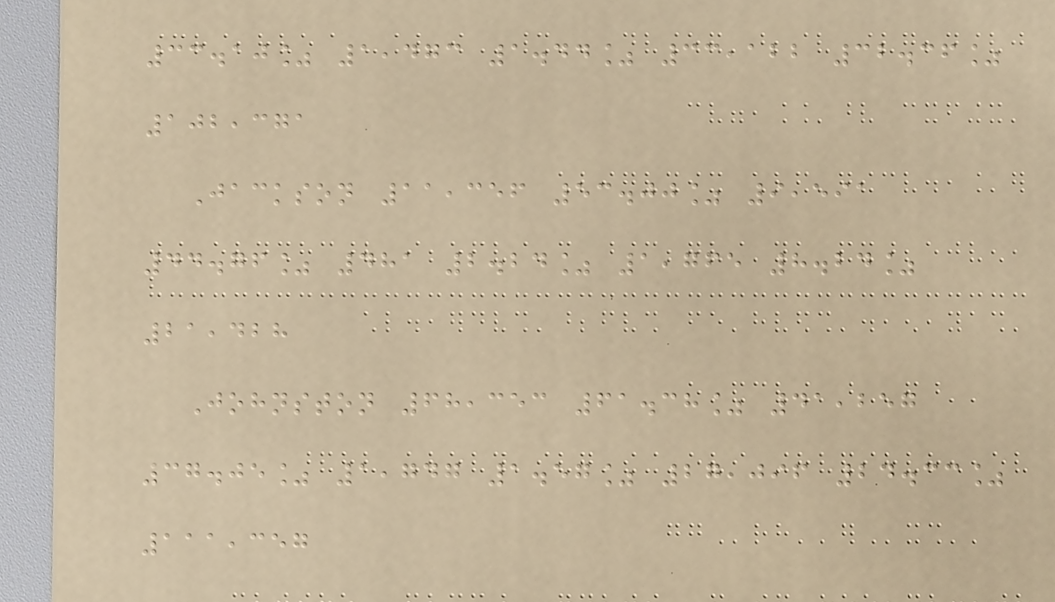33.10% 1,473 1.44% 33,122 32.36%
102,371
Jackson 11,356 53.00% 9,591
44.76% 481 2.24% 1,765 8.24%
21,428
Johnston 68,353 61.38% 41,257
37.05% 1,747 1.57% 27,096 24.33%
111,357
